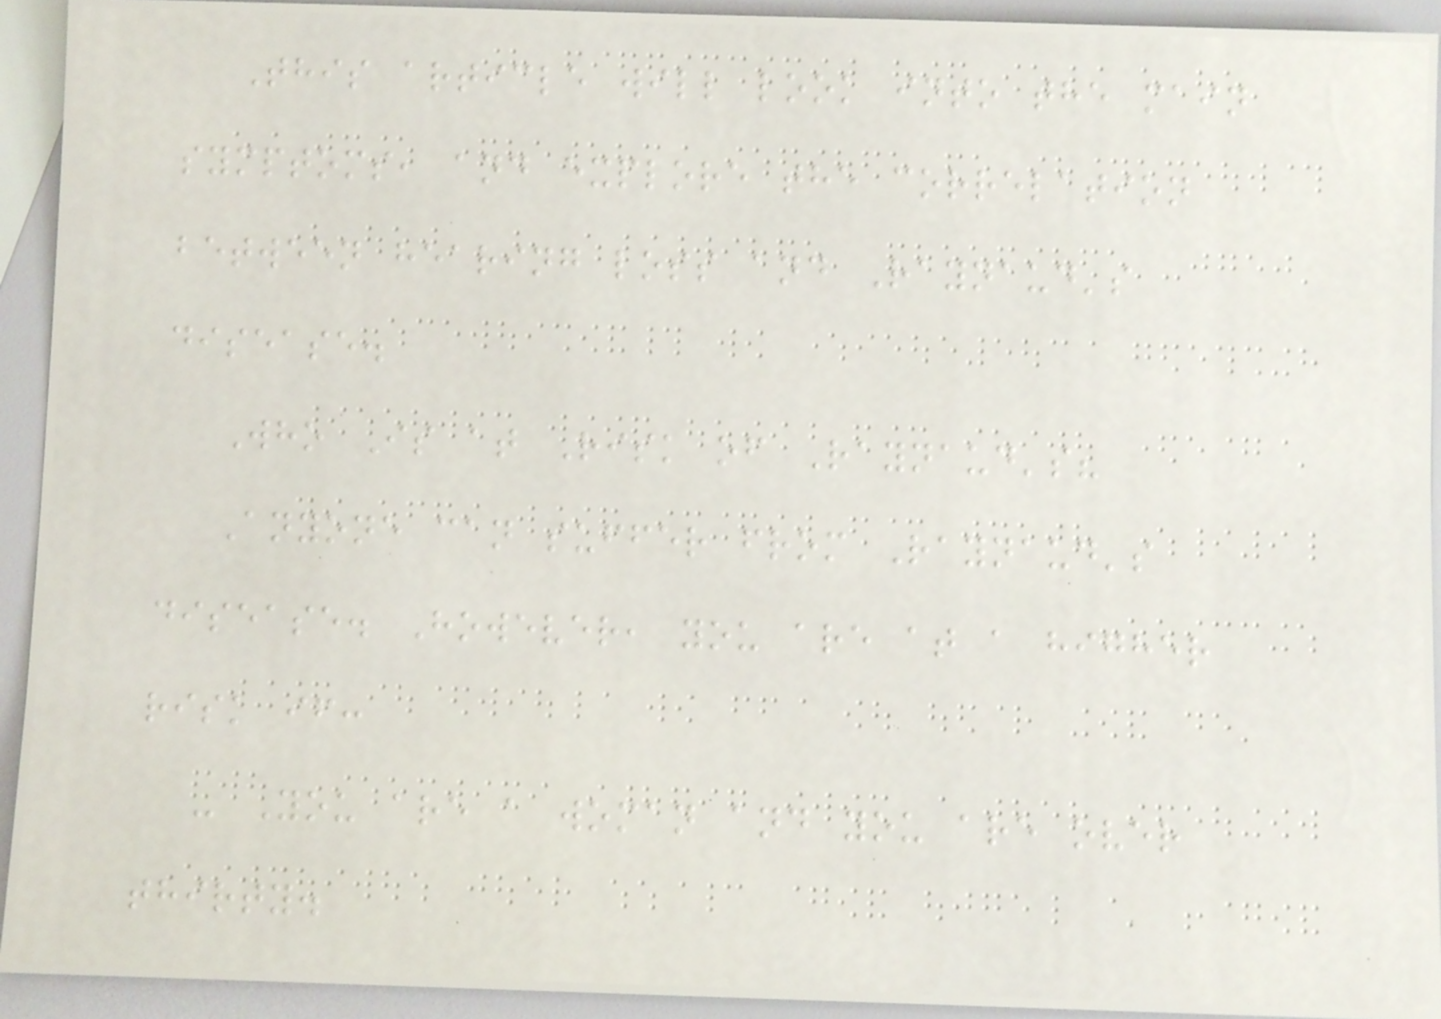This article will look into the main
symptoms, and explore the correlation
between hearing loss and Raynaud's
disease.
Who Is at Risk of Raynaud's?
Anyone can suffer from Raynaud's
disease. However, you are at a higher
risk if:
- You are a woman and you are over
thirty.
